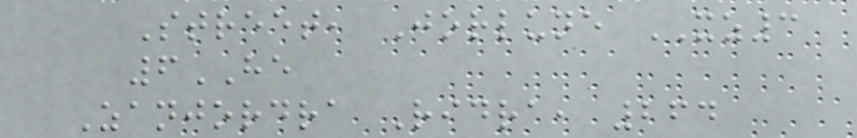Street, Jorlune XZ3
6HE
Zanjordra Ridra, 264
